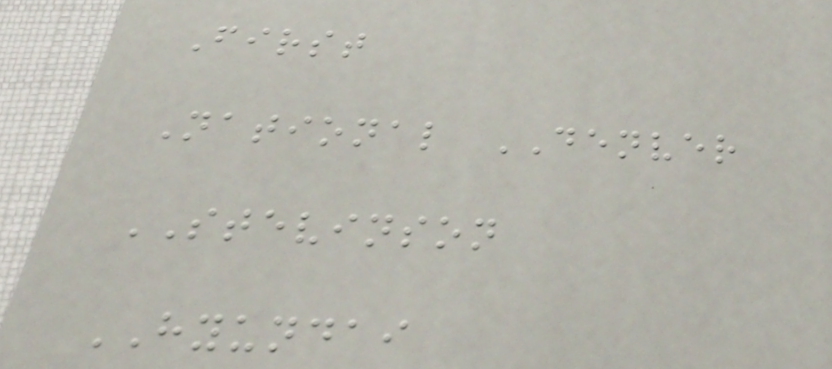First
National DENVER
STEVINSON
HYUNDAI
